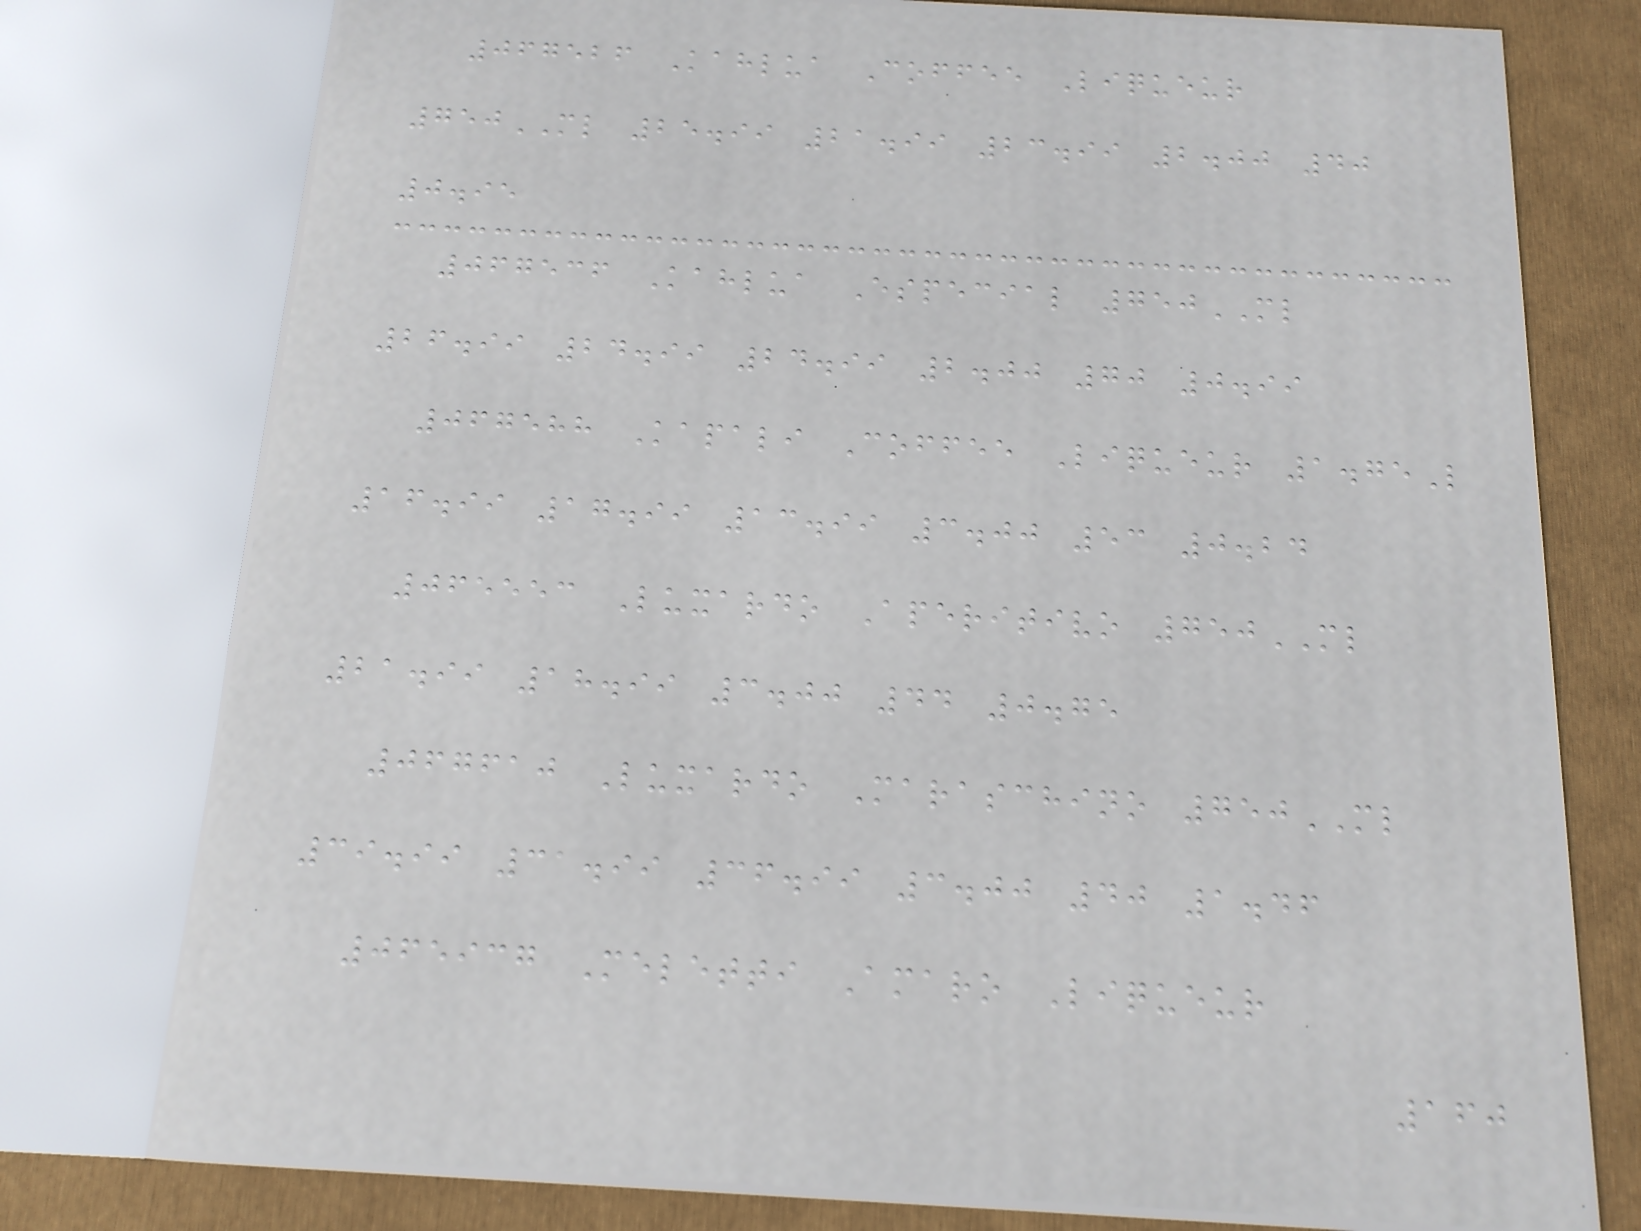067526 Kahlua Coffee Liqueur
750ML 25.99 21.99 23.99 2.00 40
0.95
067536 Kahlua Especial 750ML
26.99 24.99 24.99 2.00 70 0.99
067588 Kapali Coffee Liqueur 1.75L
16.99 17.99 13.99 3.00 53 0.24
065553 Luxardo Aperitivo 750ML
21.99 18.99 3.00 44 0.75
067610 Luxardo Maraschino 750ML
39.99 31.99 36.99 3.00 40 1.46
065937 Meletti Amaro Liqueur
160
